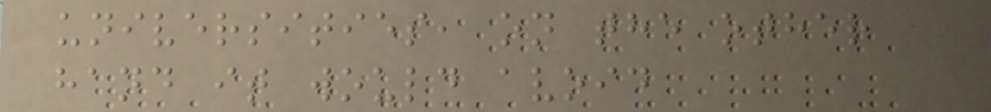universities, on the other
hand it would avoid
